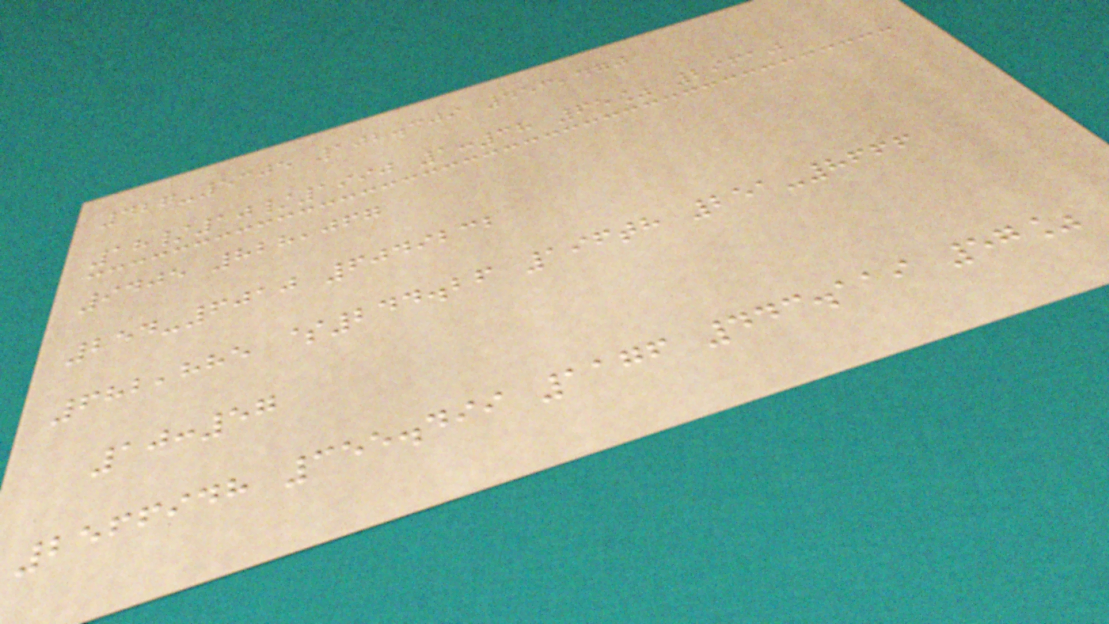427-5305 102.309 453,470
18/10/1990 1:38 65% 29610
9405 828,067
254-6010 6049232
682,885 $244.26 196th 251-8666
10:57
2566948 355.499 1176 443.119 57%
